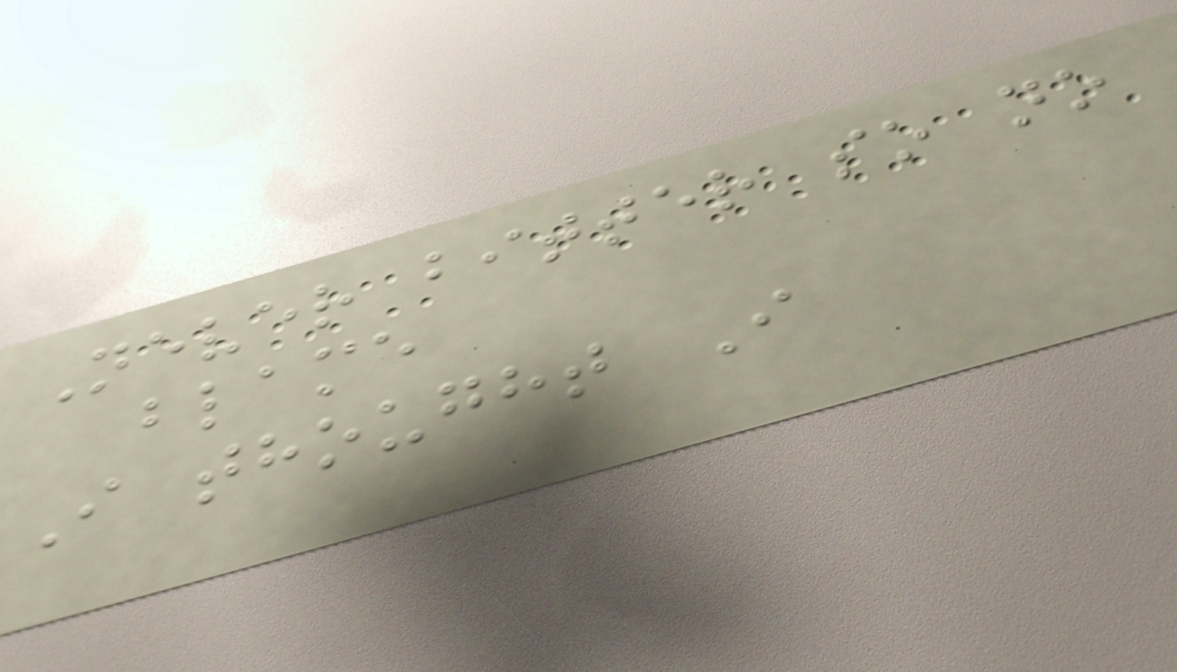Never bitter so no
blame
I thought I
